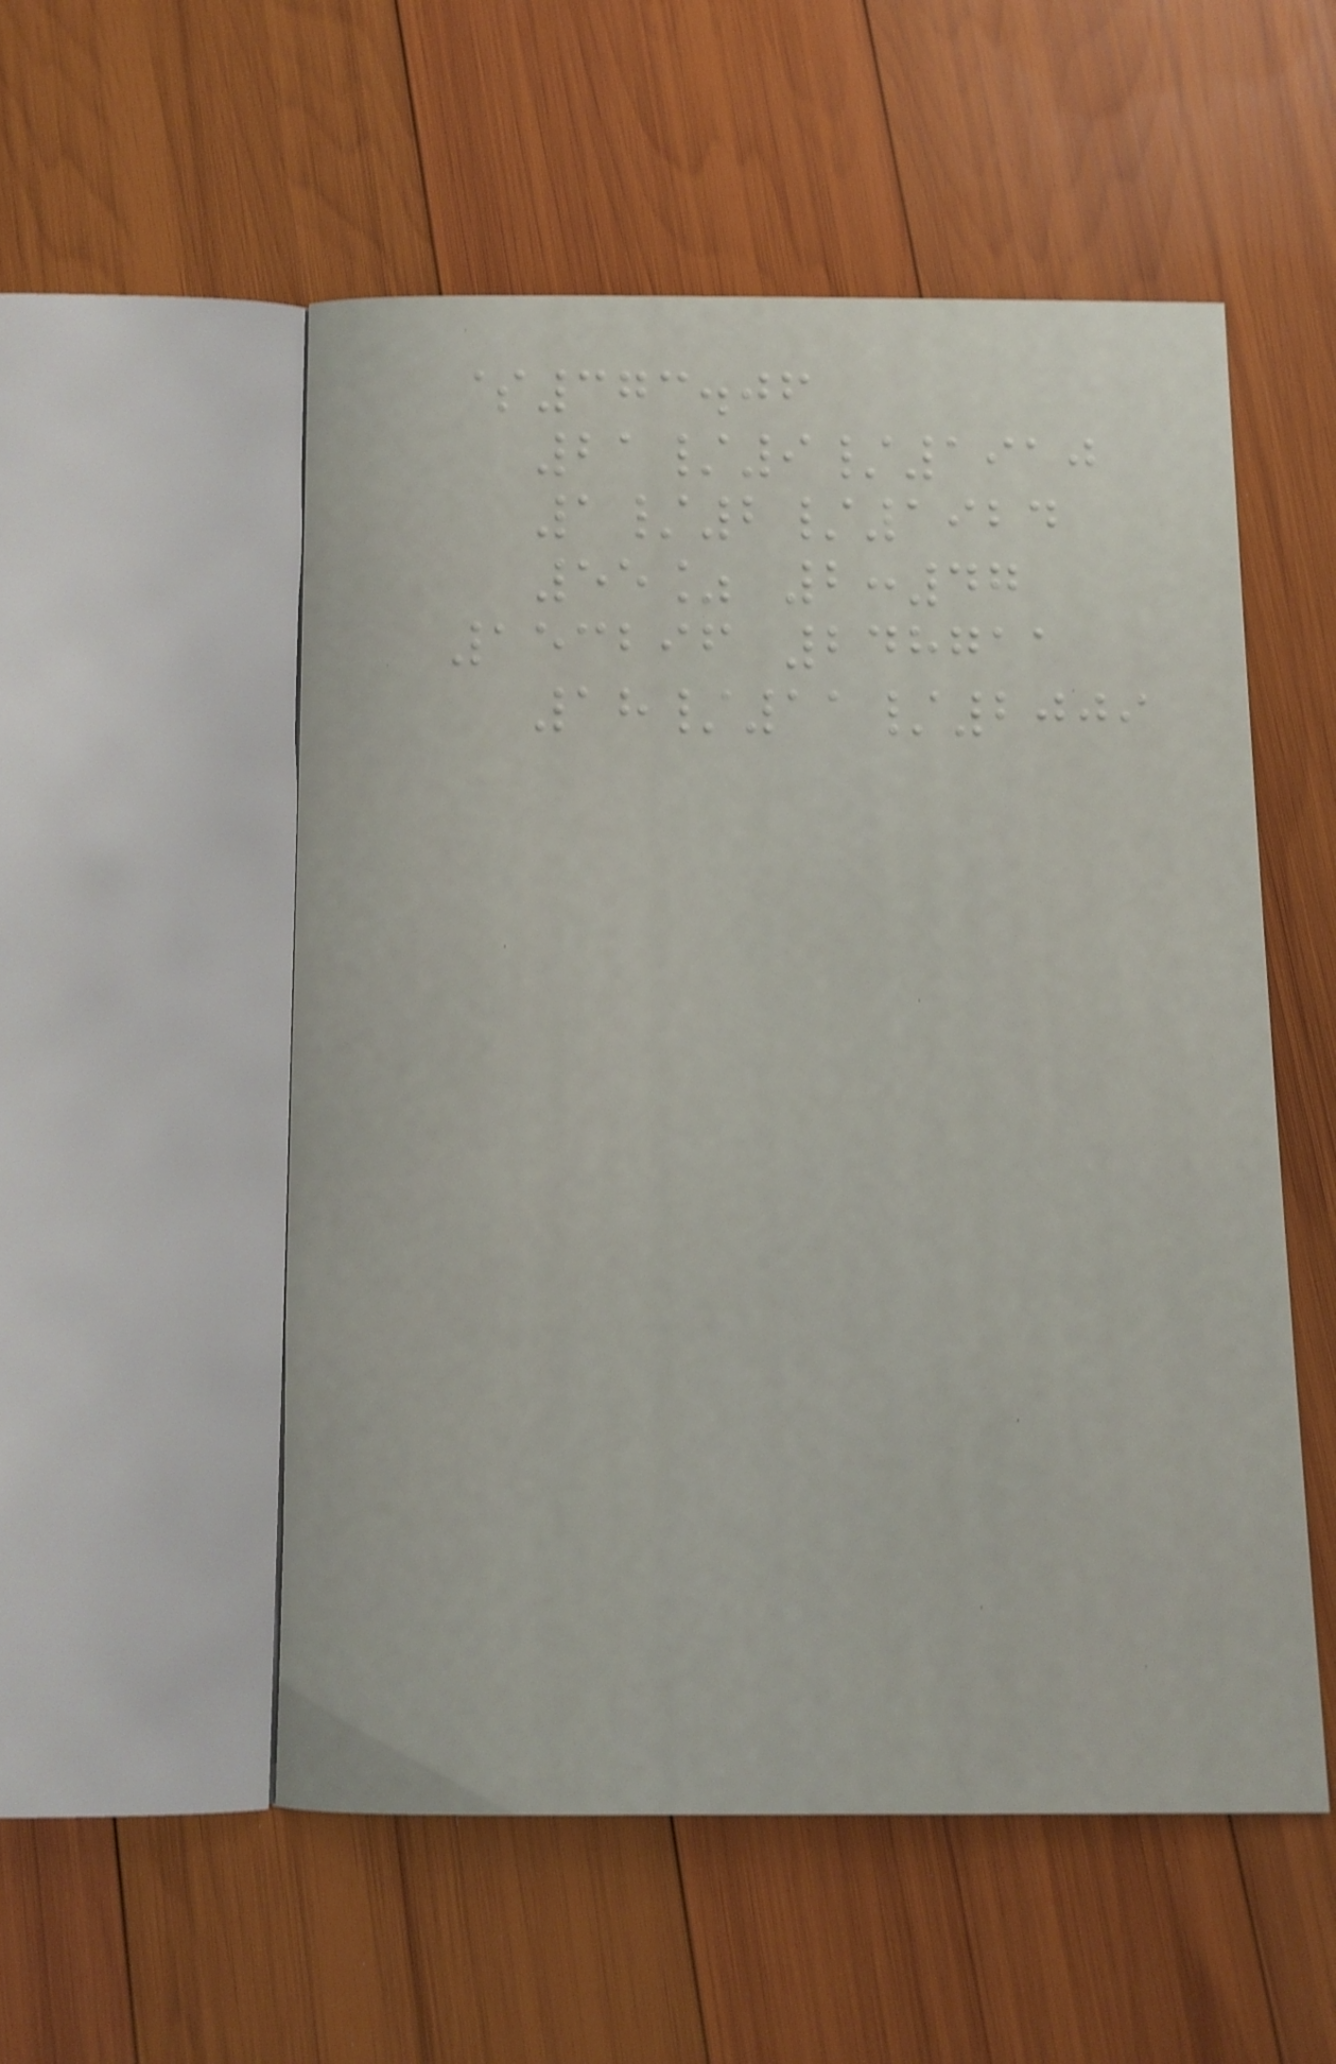$373.06
21/9/1910
1/2/1924
55% 2:47
153296 248711
18/11/2009
